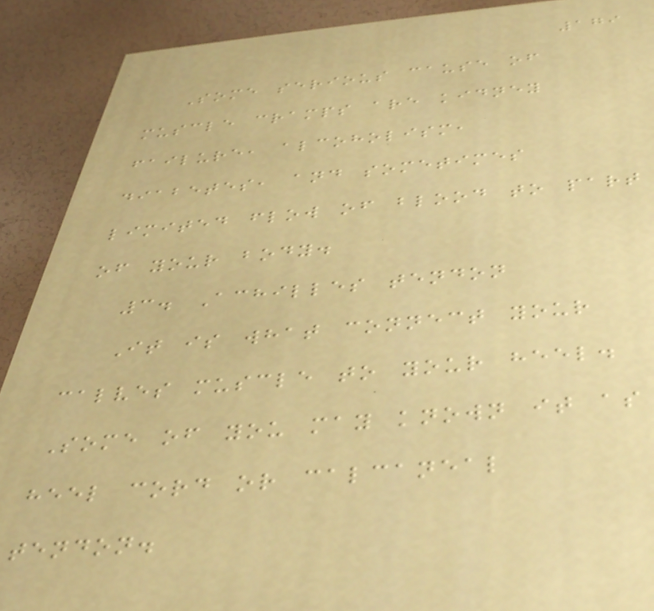179
Some serious cause of
muscle cramps are kidney
failure, alcoholism,
diabetes, and sometimes
limited flow of blood to part
of your body.
3. Achilles tendon
It is what connect your
calves muscle to your heel.
Some of you may known it as
heel cord or calcaneal
tendon.
